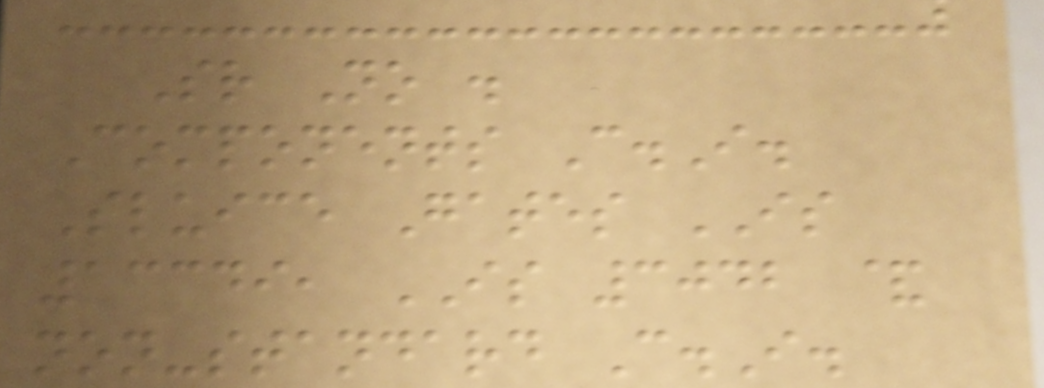Sr No .
Components C.I.
Sluice Gates IS
13349, IS 3042 &
non-standard C.I.
